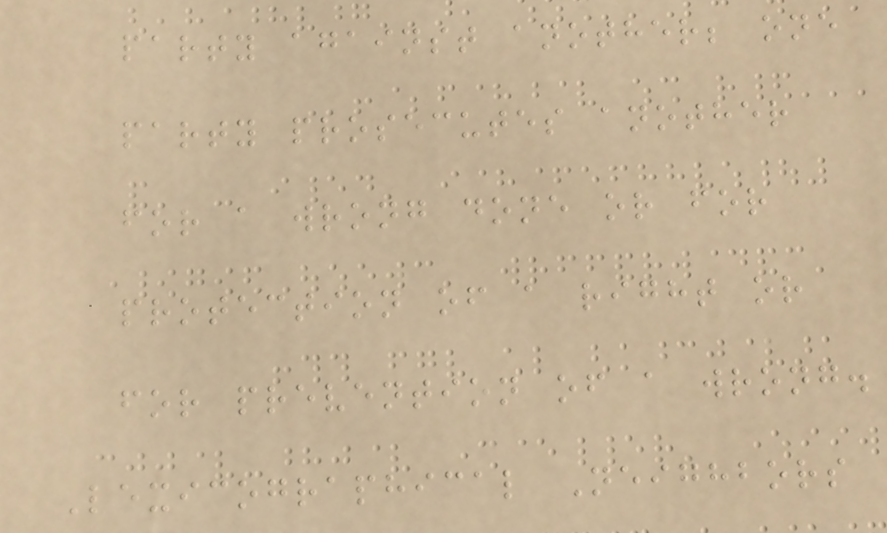party against another; one
party prosecutes another
for a wrong done or for
protection of a right or
for prevention of a wrong.
Lexicographical Neighbors
